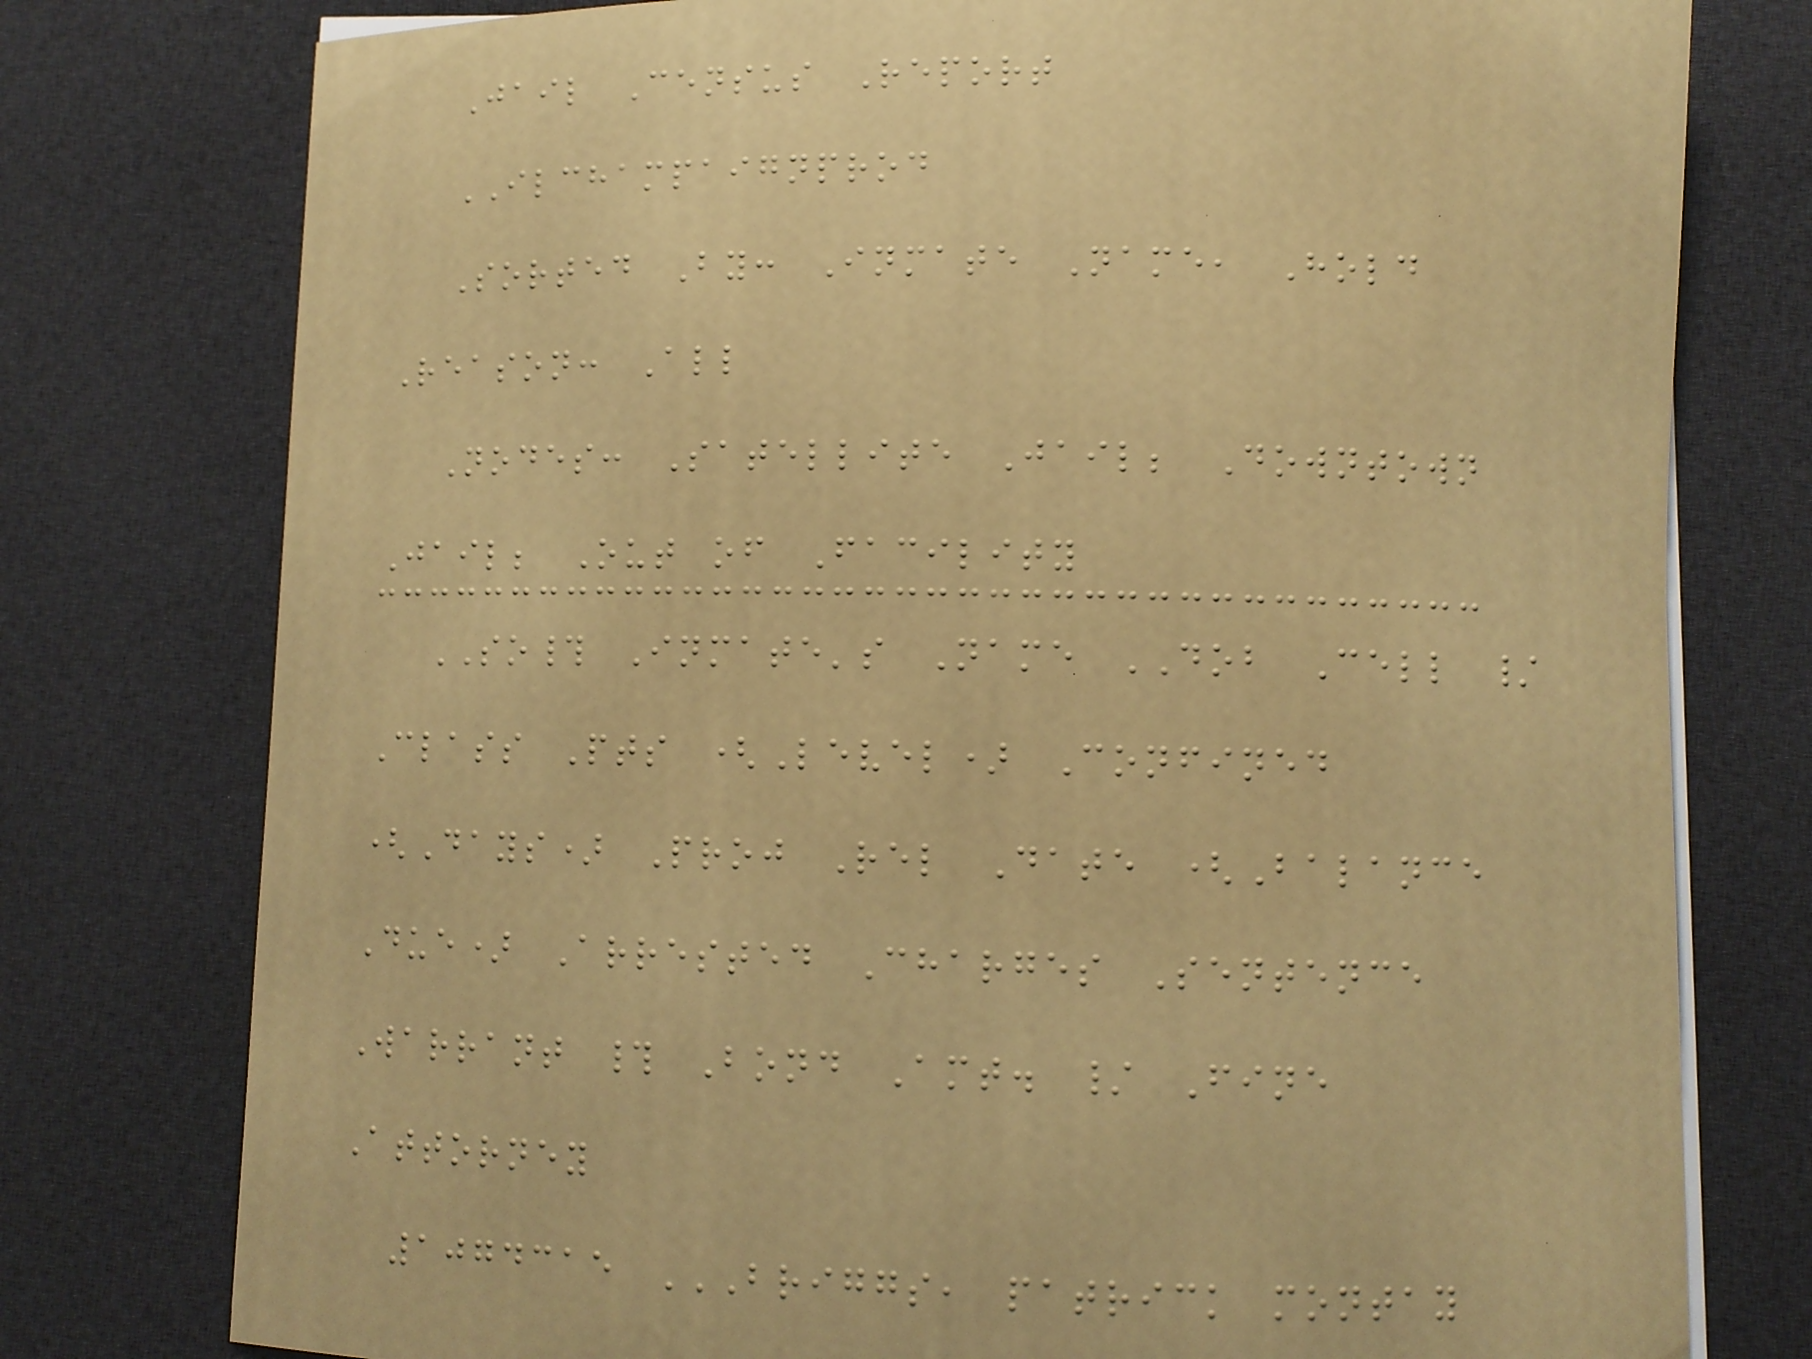Jail Census Report
ILCHAMPAIGNPROD
Sorted By: Inmate Name, Hold
Reason: All
Nodes: Satellite Jail; Downtown
Jail; Out of Facility
SO# Inmate's Name DOB Cell /
Class Pts (Level) Confined
(Days) Proj Rel Date (Balance
Due) Arrested Charges Sentence
Warrant # Bond Amt. / Fine
Attorney
1074315 BRIGGS, PATRICK MONTAY
